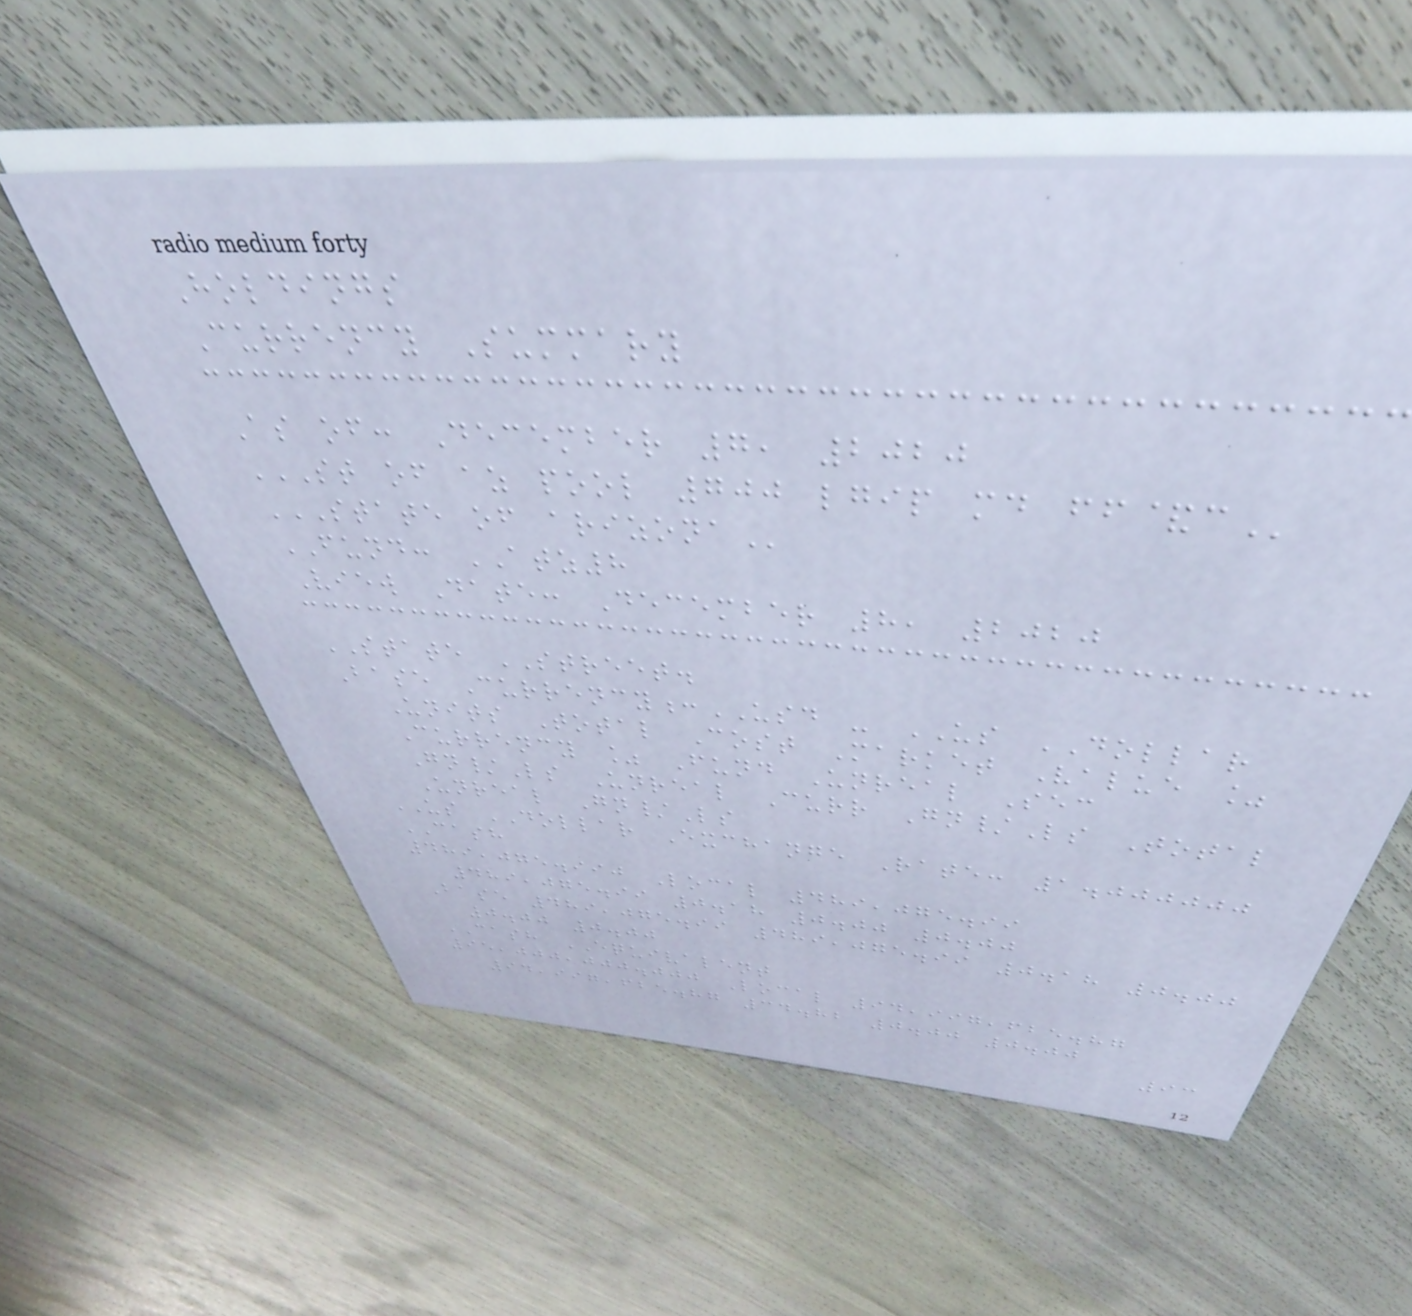Holdings
Currency Summary
As of: December 7, 2020
ST OF AZ POOL 700 LGIP MD FF&C
STATE OF ARIZONA
FUND: ATZ8
View Date: December 8, 2020
STATE STREET.
Base Currency:USD - US DOLLAR
Units Total Cost Market Value %
Currency % Fund Unreal Sec
Gn/Ls Unreal Curr Gn/Ls Total
Unreal Gn/Ls
US DOLLAR Exchange Rate: 1.000000
CASH
489,075.990 Local 489,075.99
489,075.99 0.18 0.00 0.00
Base 489,075.99 489,075.99 0.18 0.00
0.00 0.00
CASH EQUIVALENT
95,000,000.000 Local 94,997,625.87
94,997,625.87 34.82 0.00 0.00
93
